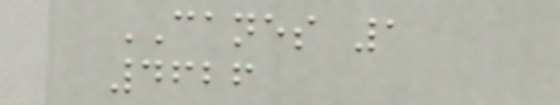CANES 1
4626
